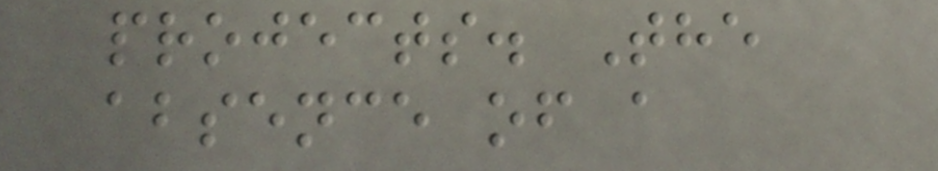projects. The
absence of a
